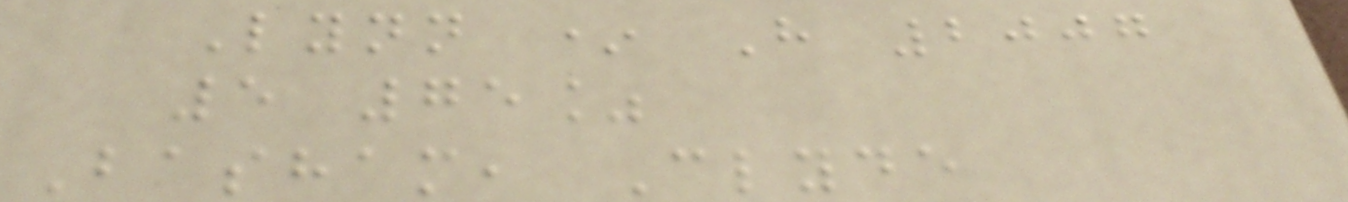Lynn * H 2007
5 75%
Basham, Clyde
